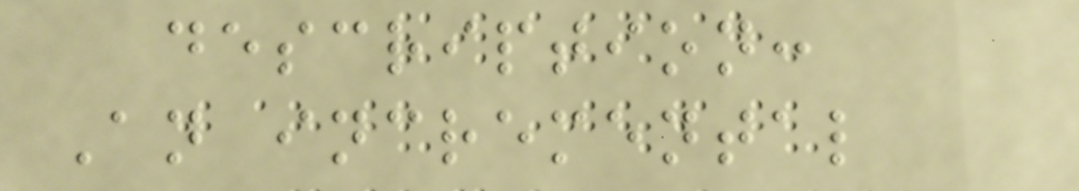description:
An incremental
